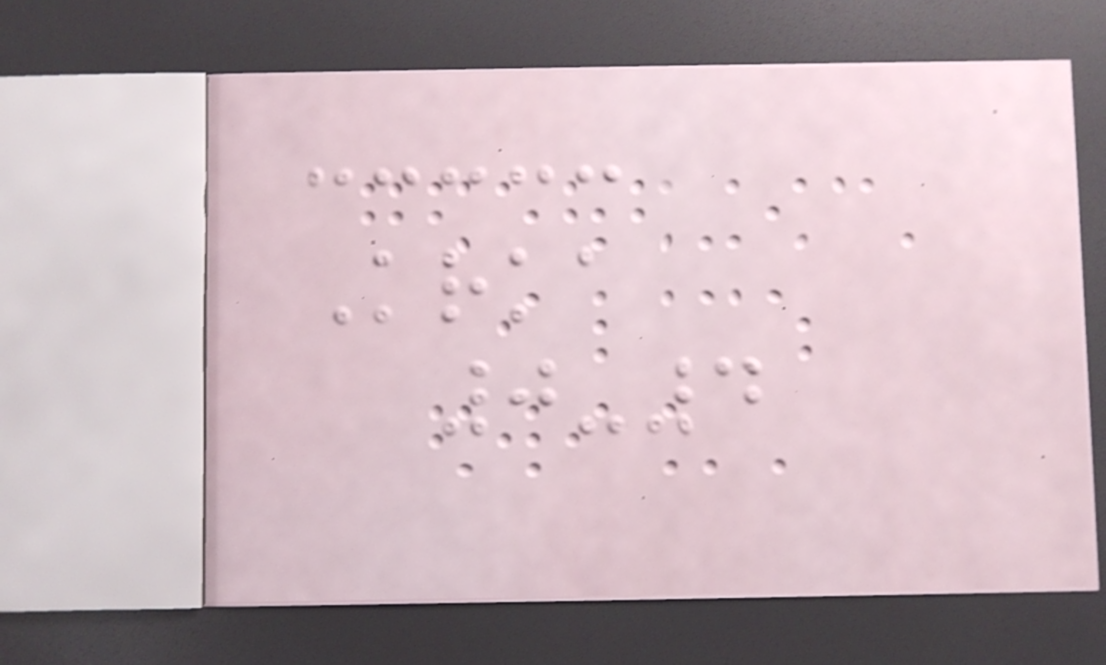Krka
0-4
